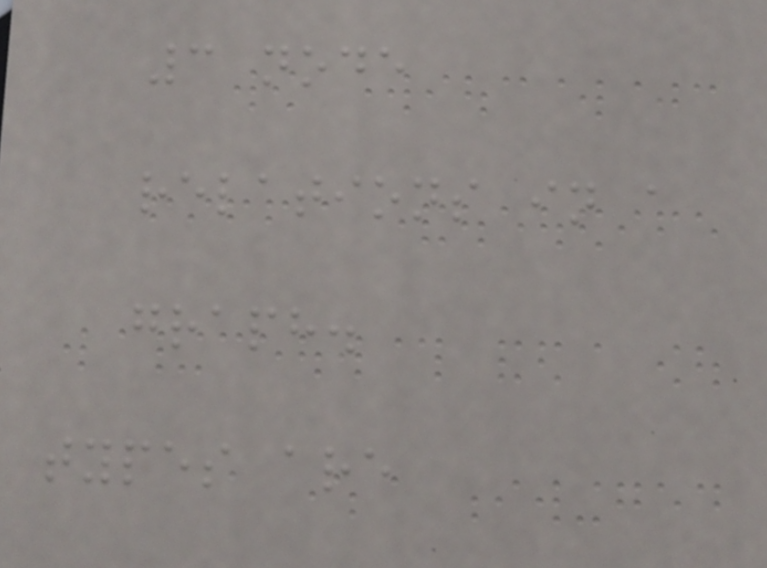3 node
relations in a
graph.
types are
